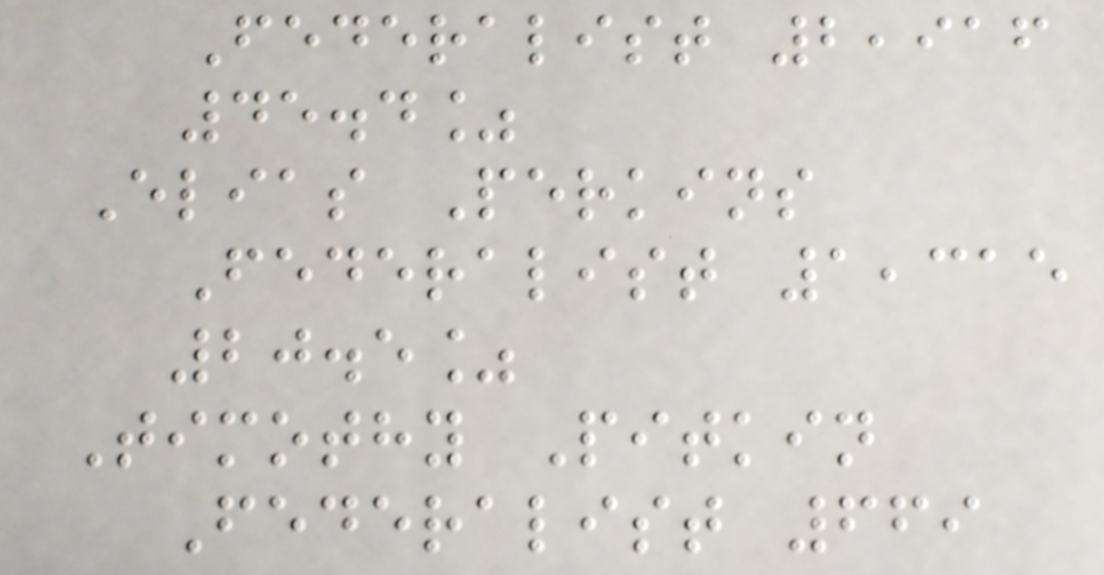Federalist 2,916
45.4%
Elias Perkins
Federalist 1,315
20.5%
Timothy Pitkin
Federalist 669
